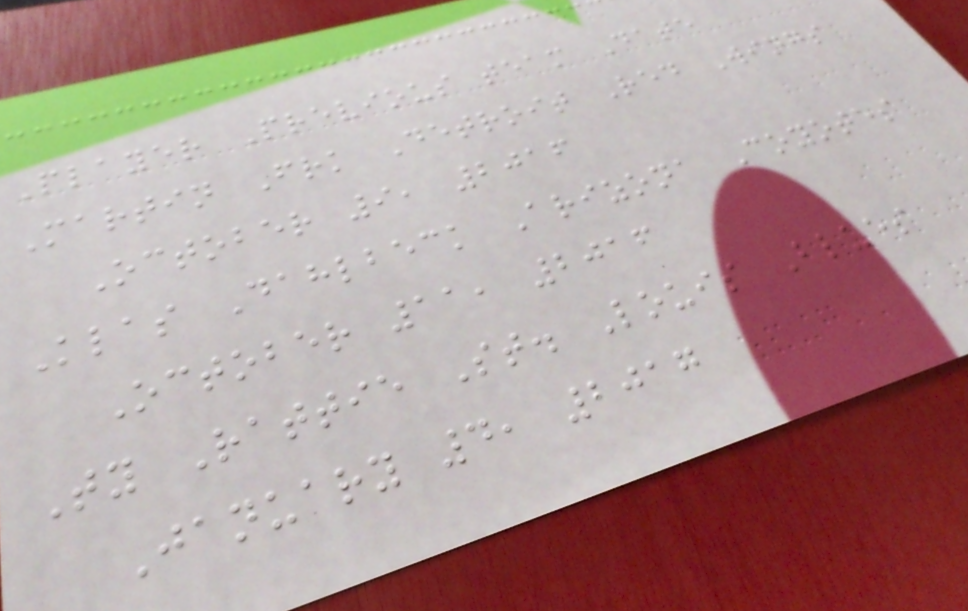Player Previous team Date
Martin Frk Detroit Red Wings
October 9, 2016
Klas Dahlbeck Arizona Coyotes
October 11, 2016
Ty Rattie St. Louis Blues
January 4, 2017
